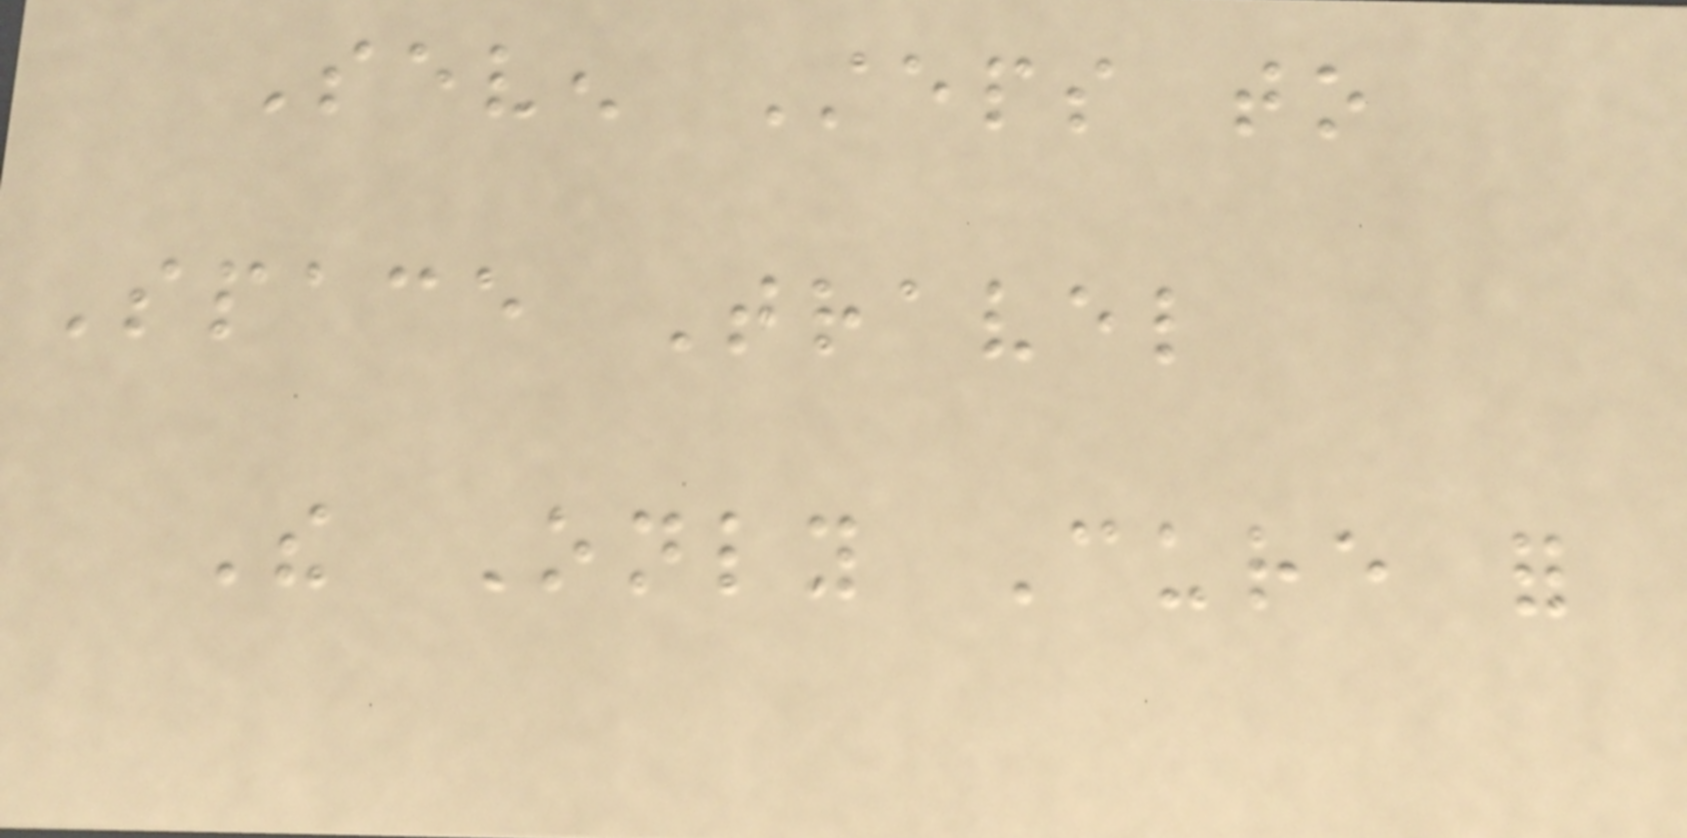Seven Steps to
Space Travel
The Only Cure for
